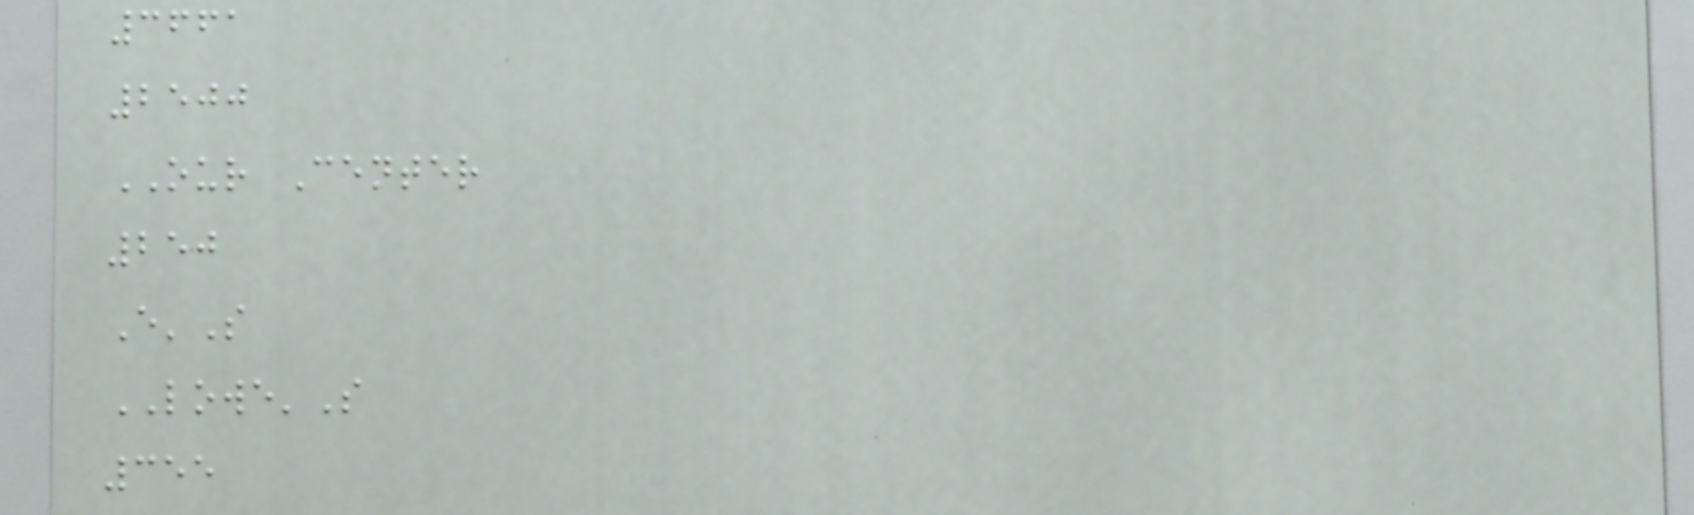3661
2500
OUR Center
250
E'S
LOWE'S
355
